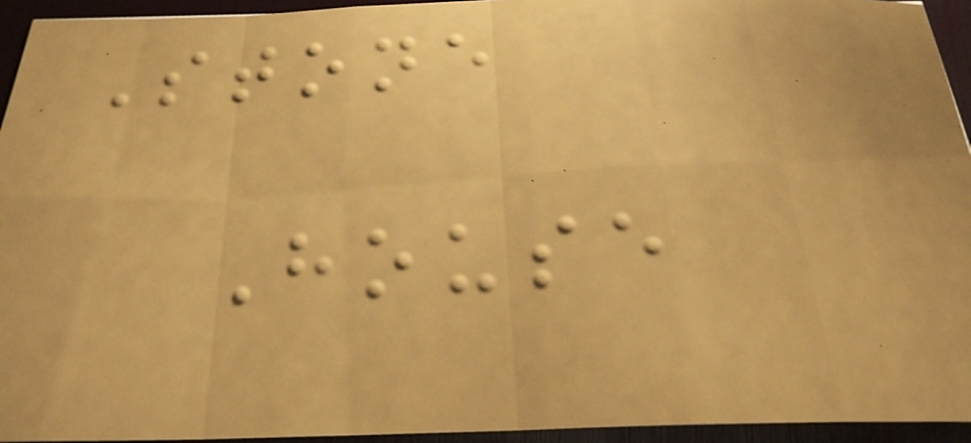Stone
House
